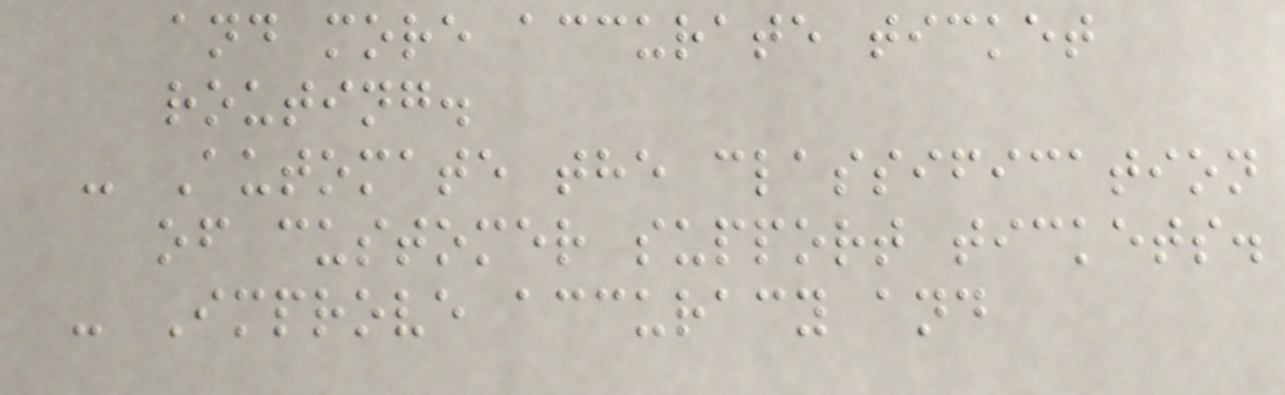and more accurate ticket
routing.
- Automate the classification
of customer support tickets.
- Improve accuracy and
